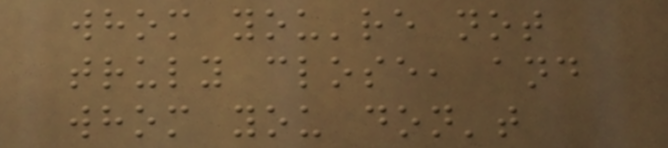whom you're not
truly close, and
whom you don't
